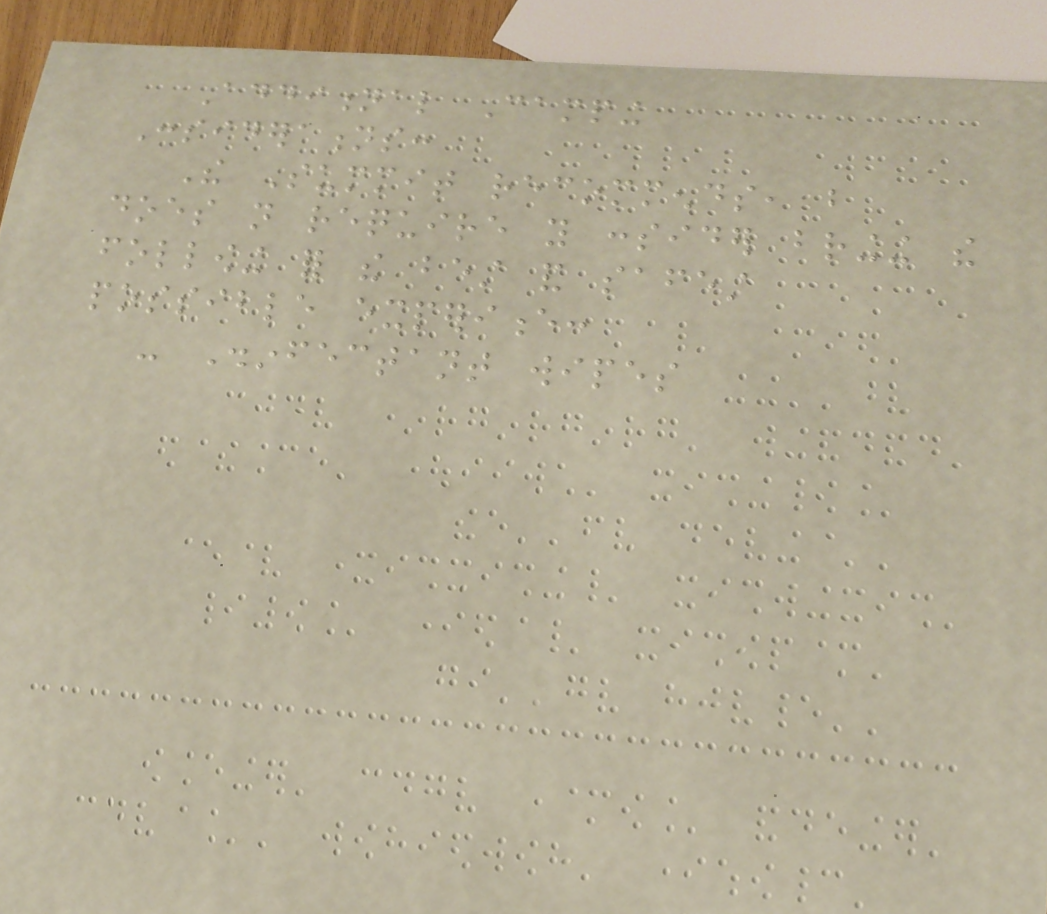Additional Camping
Considerations:
The Summit recommends, but
does not require you consider bringing the
following for the best and safest
possible experience:
- Disinfectant wipes
